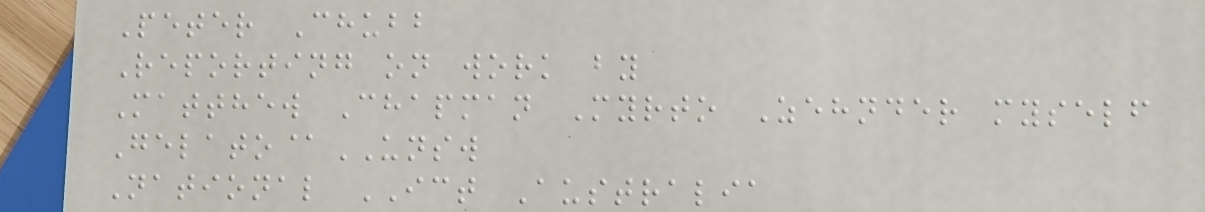Peter Chubb
Reporting on work by
Matthew Chapman Myrto Zehnder myself
Gelato@UNSW
National ICT Australia
